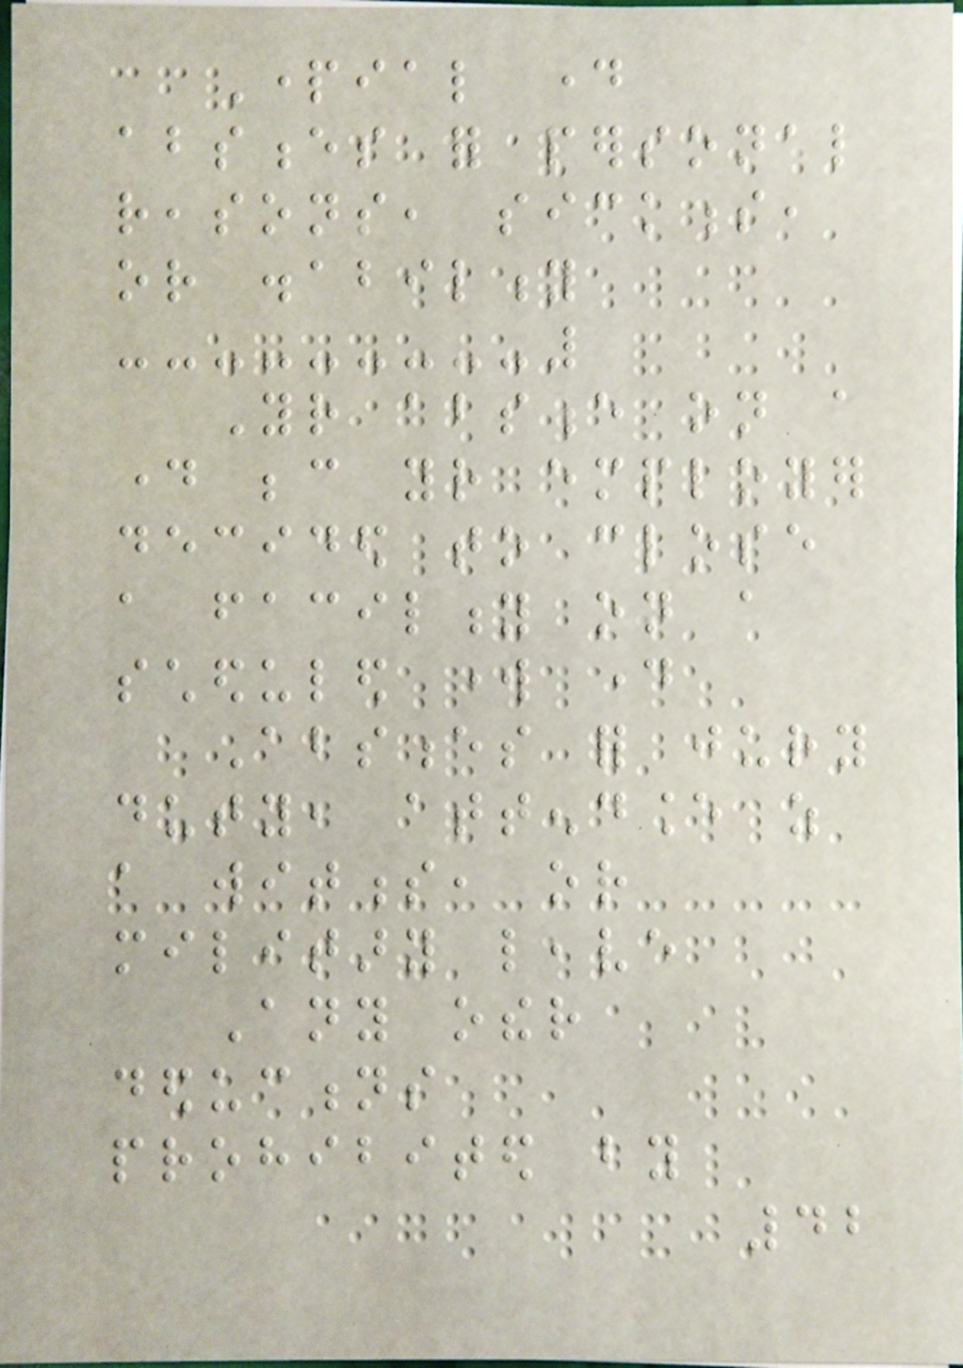Partial day
absences for personal
reasons, sickness,
or disability
Your absence on a
day because your employer
decided to close
a facility on a
scheduled work day
Absences for jury
duty, attendance as
a witness, or
military leave
Any other
deductions
prohibited by
42
